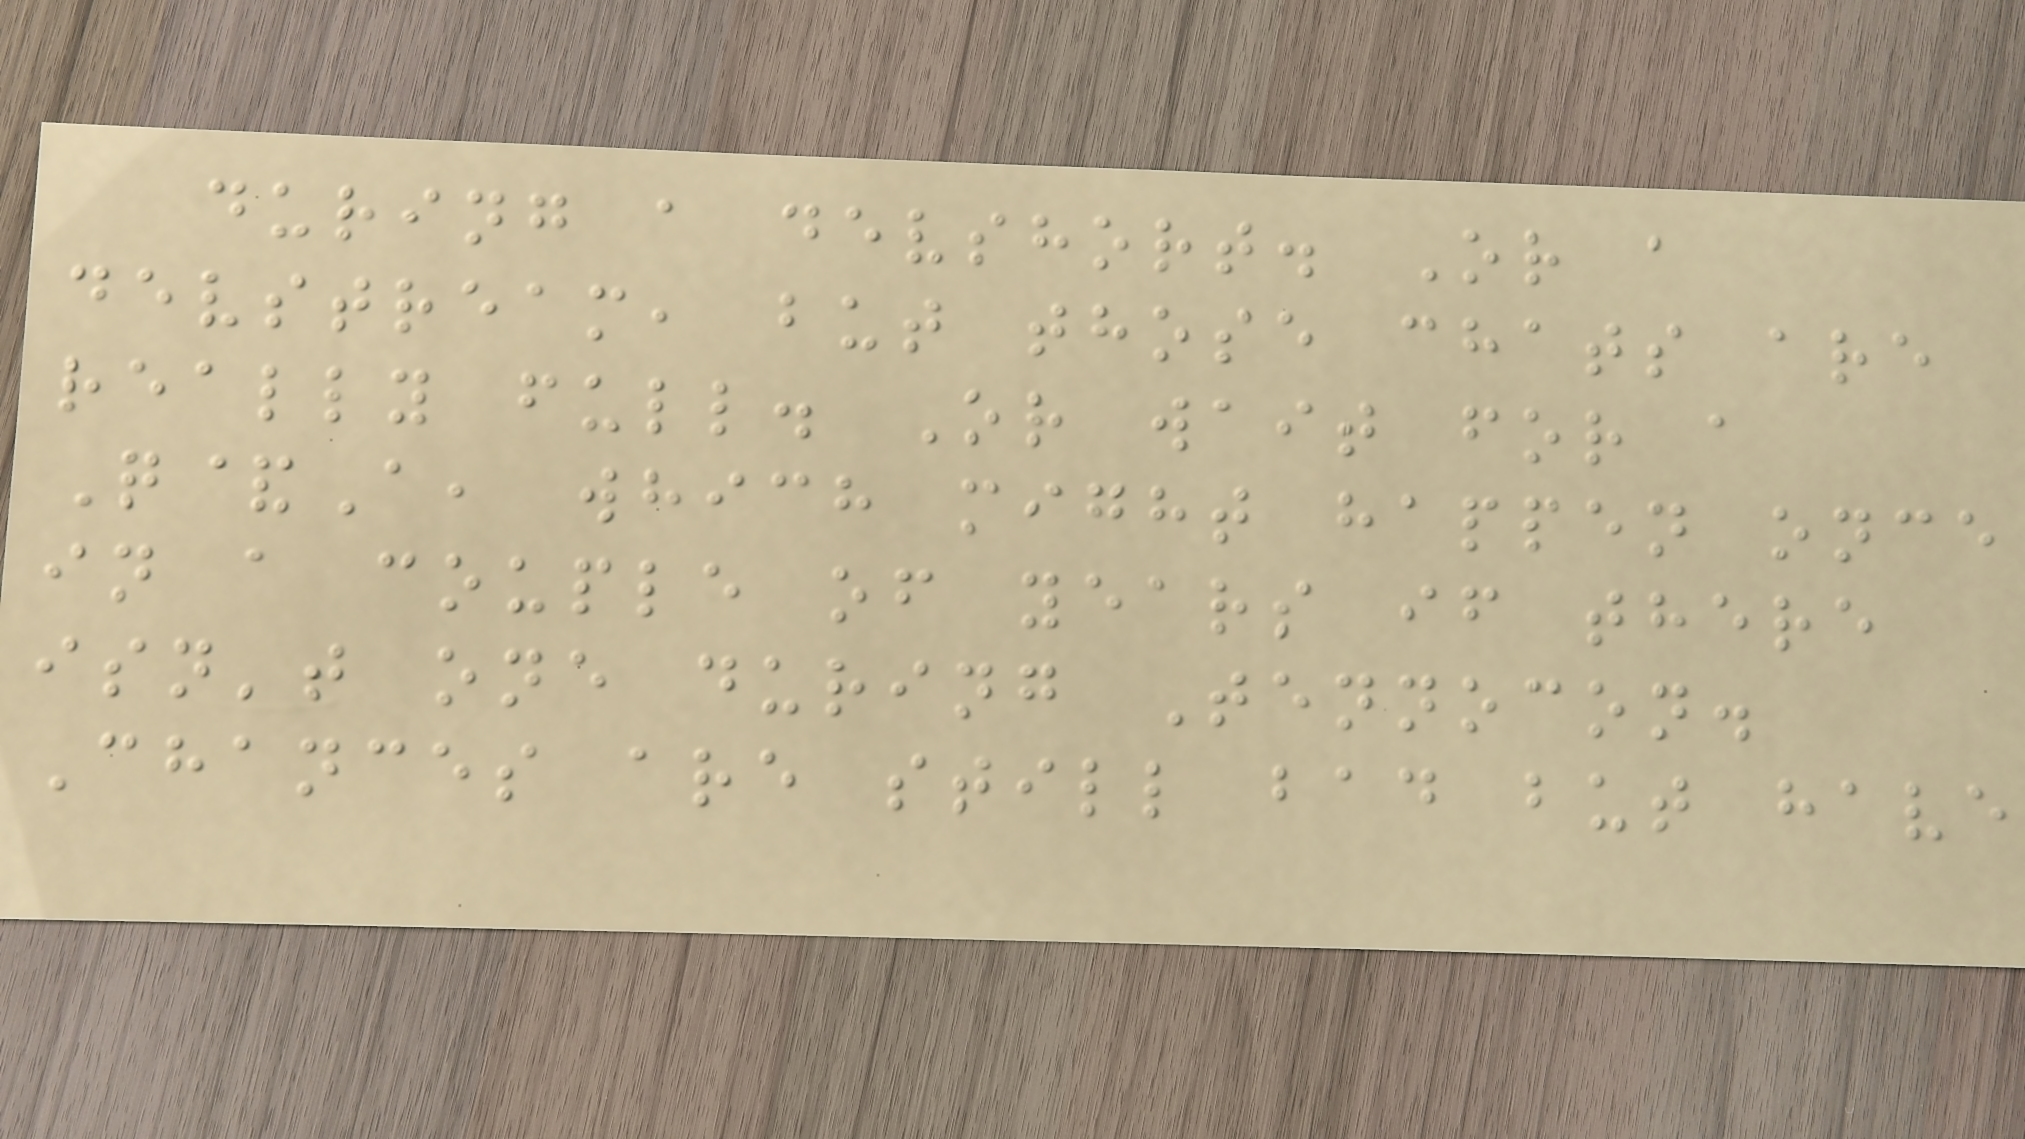during a devshort. Or a
devstream, but those chats are
really full. Or wait for a
Q&A, which might happen once
in a couple of years if there
isn't one during Tennocon.
Chances are still bad but have
